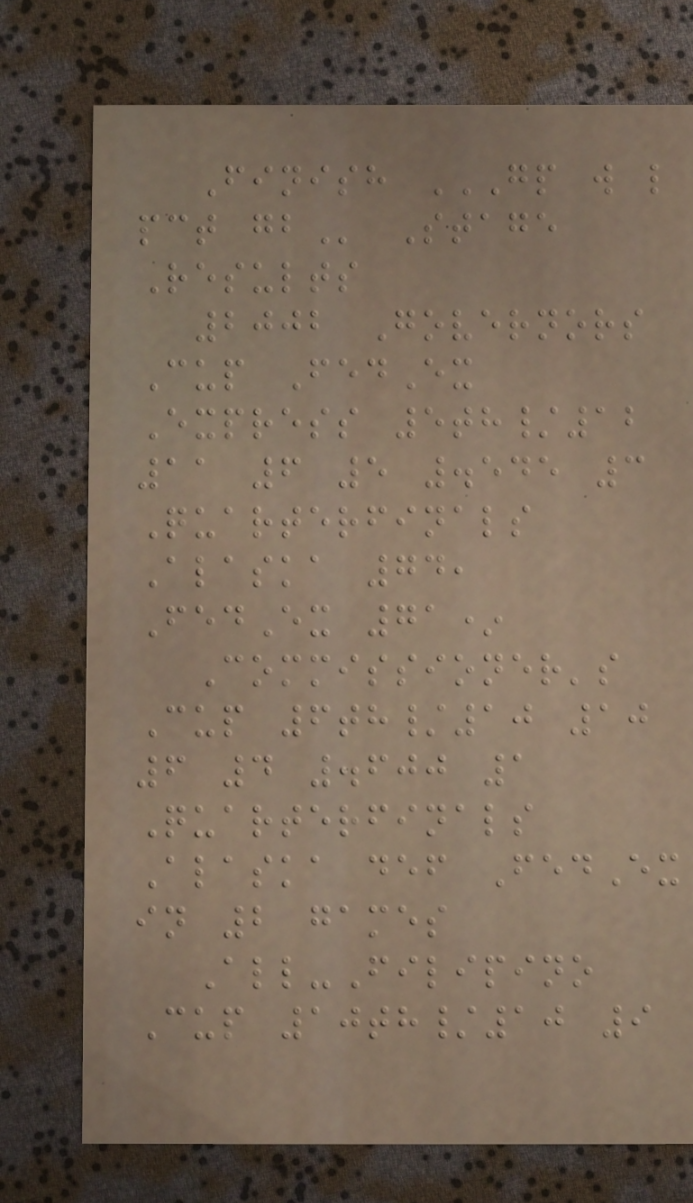Finish GP W L
PCT GB Stage
Results
2002 Governors
Cup FedEx
Express 5th/12
11 6 5 .545 3
Quarterfinals
Alaska 74,
FedEx 71*
Commissioner's
Cup 6th/10 10
6 4 .600 1
Quarterfinals
Alaska def FedEx
in 2 games
All-Filipino
Cup 10th/10 9
